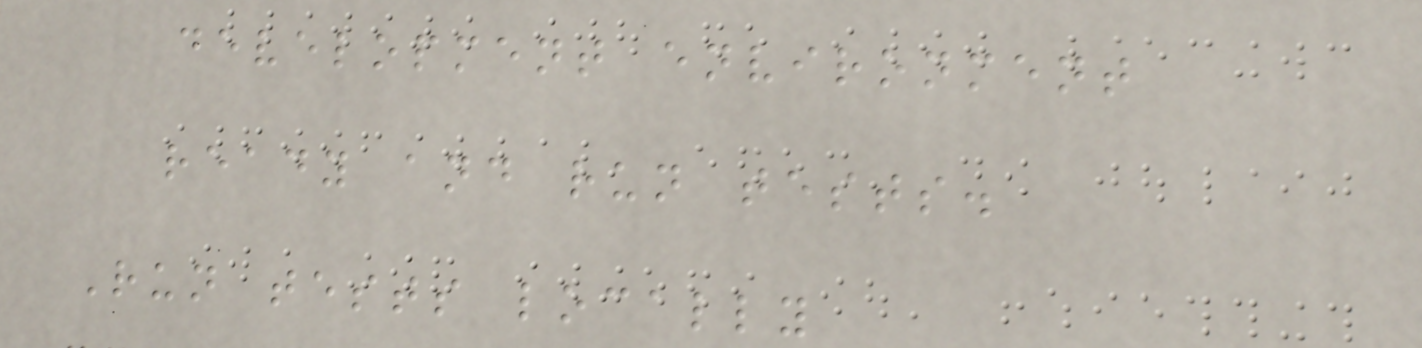development environment
ready and run tests.
Run tests locally
